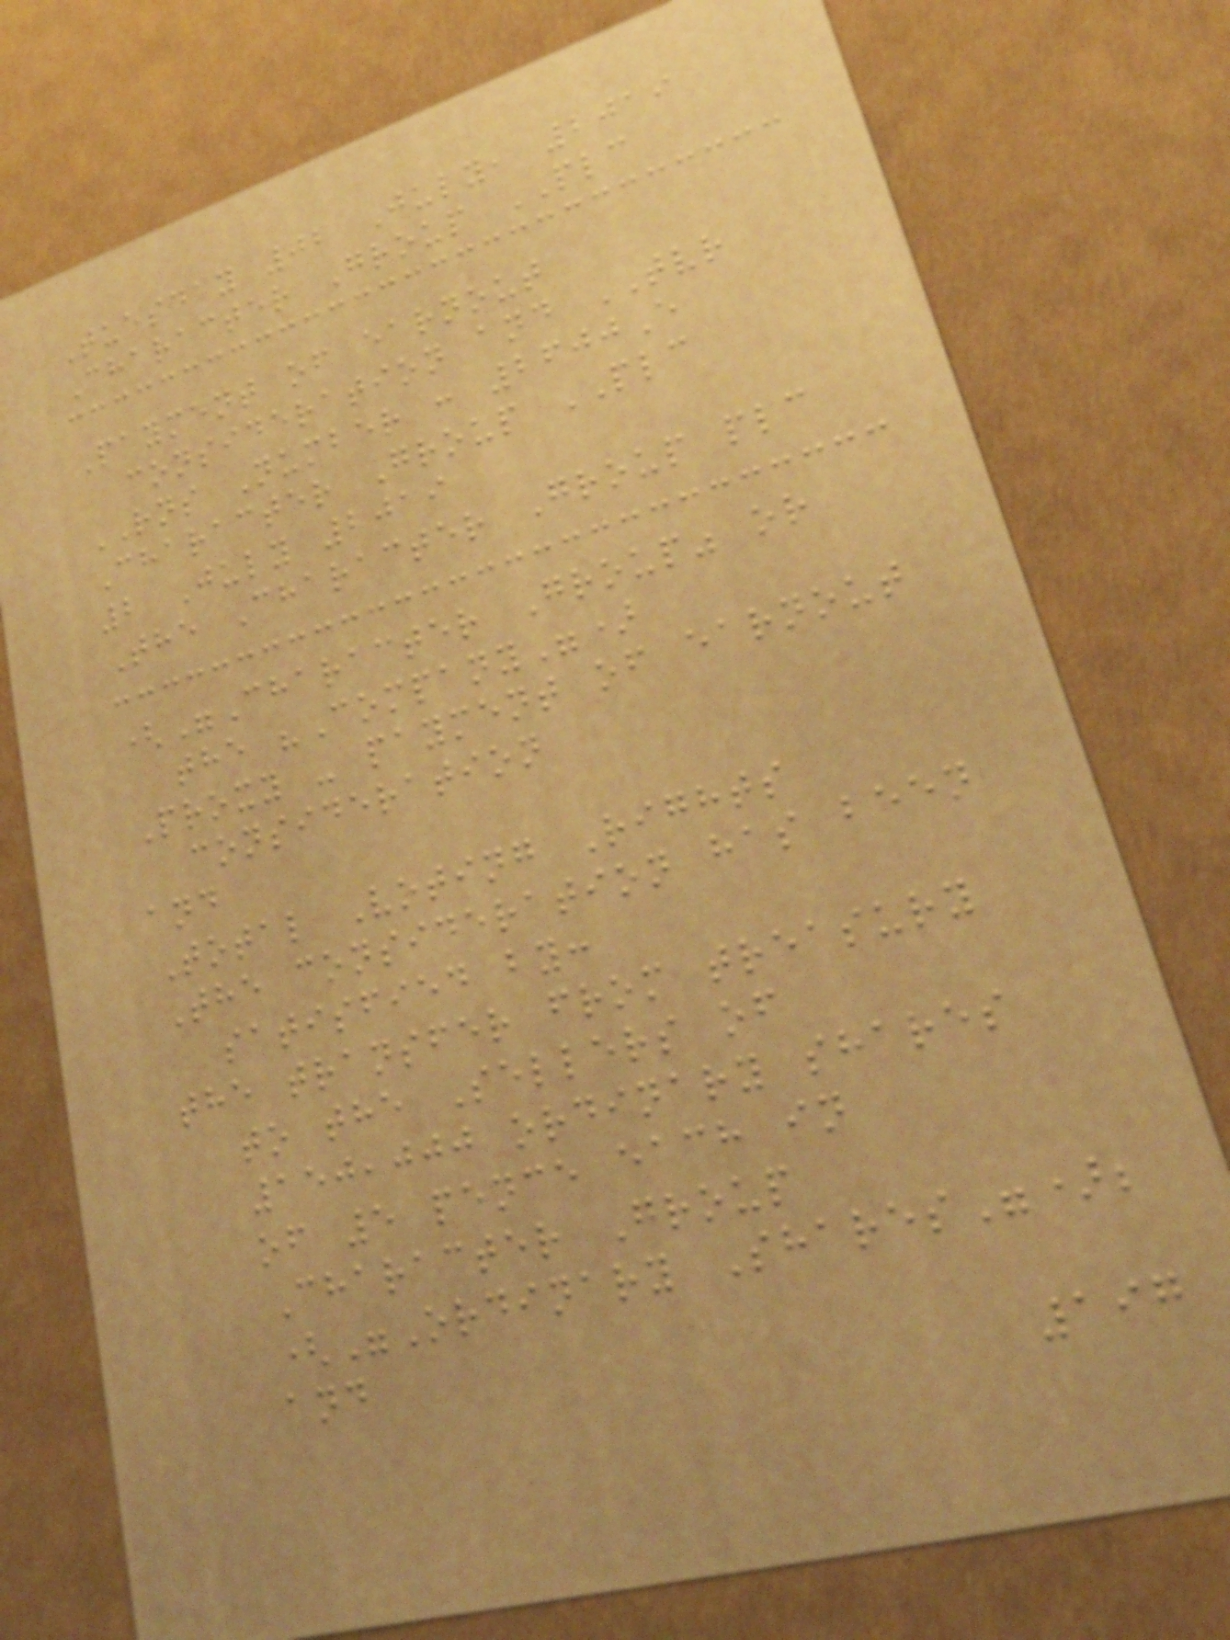Tuesday 02 July, 2019
Character Group PLC
Payment of earnout
consideration and TVR
RNS Number : 2600E
Character Group PLC
2 July 2019
The Character Group plc
("Character Group" or
the "Company")
Proxy - payment of earnout
consideration
and
Total Voting Rights
The consideration has been
satisfied by:
the transfer from treasury
to the Sellers of
150,000 ordinary shares
of 5 pence each in
Character Group
("Ordinary Shares");
and
197
